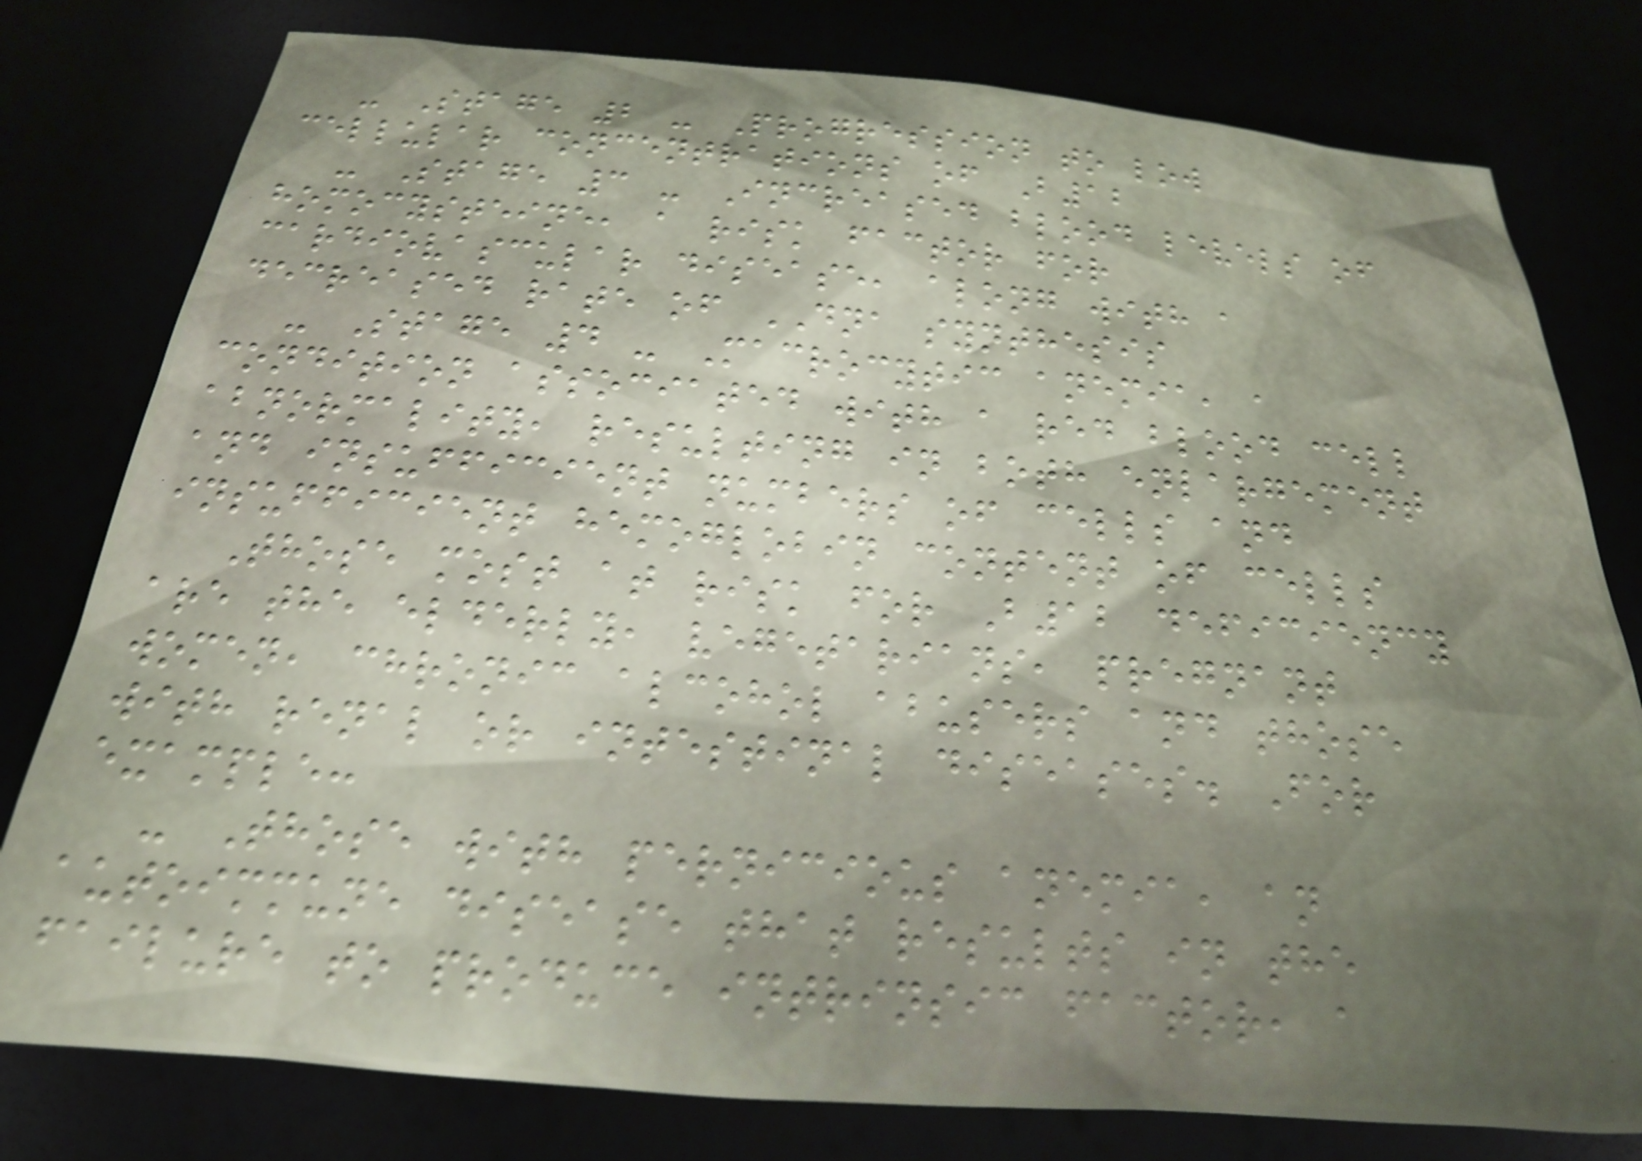- Stage 2 - Progression to low
cellular concentrations of B12
- Stage 3 - Increased blood levels of
homocysteine, a risk factor for
cardiovascular disease, along with a
decreased rate of DNA synthesis
- Stage 4 - Macrocytic anemia, a
condition associated with a red blood cell
abnormality, resulting in both enlargement
and insufficient numbers of cells and
insufficient hemoglobin content of cells
Those most at risk for B12 deficiency
are the elderly, vegetarians, pregnant
women, chronic alcohol abusers and those
with renal or intestinal diseases. For
example:
- Those with pernicious anemia, an
autoimmune disease that results in the
failure to produce intrinsic factor, a
